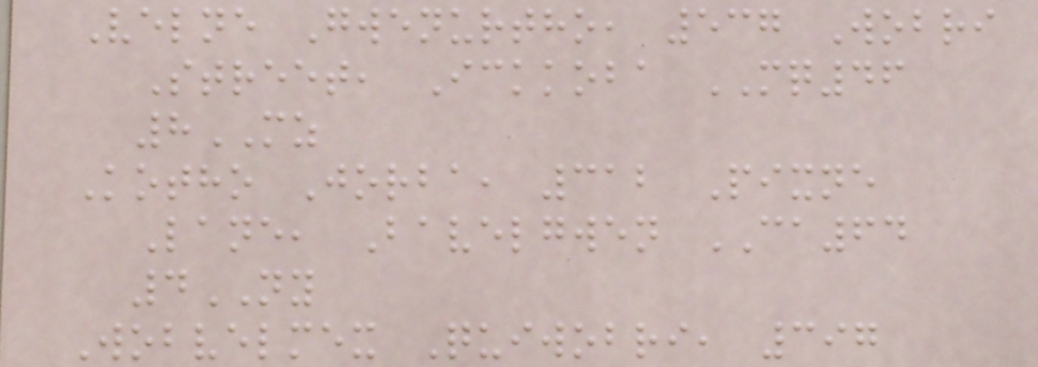Velne Gwenurtho, 537 Wobri
Street, Ickkoba MQ46
8MZ
Kotho Jorba, 312 Pixne
Lane, Bavelgwen CA64
4NY
Wobvelmex Quiwobri, 397
